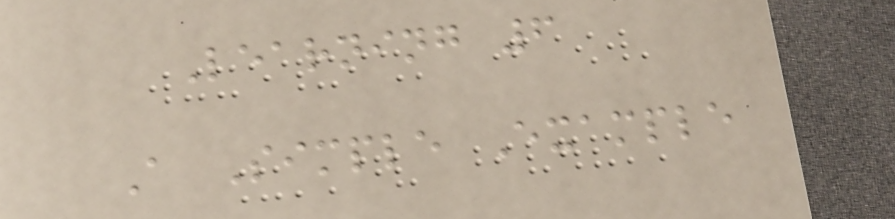Learning 6
A Simple Example
